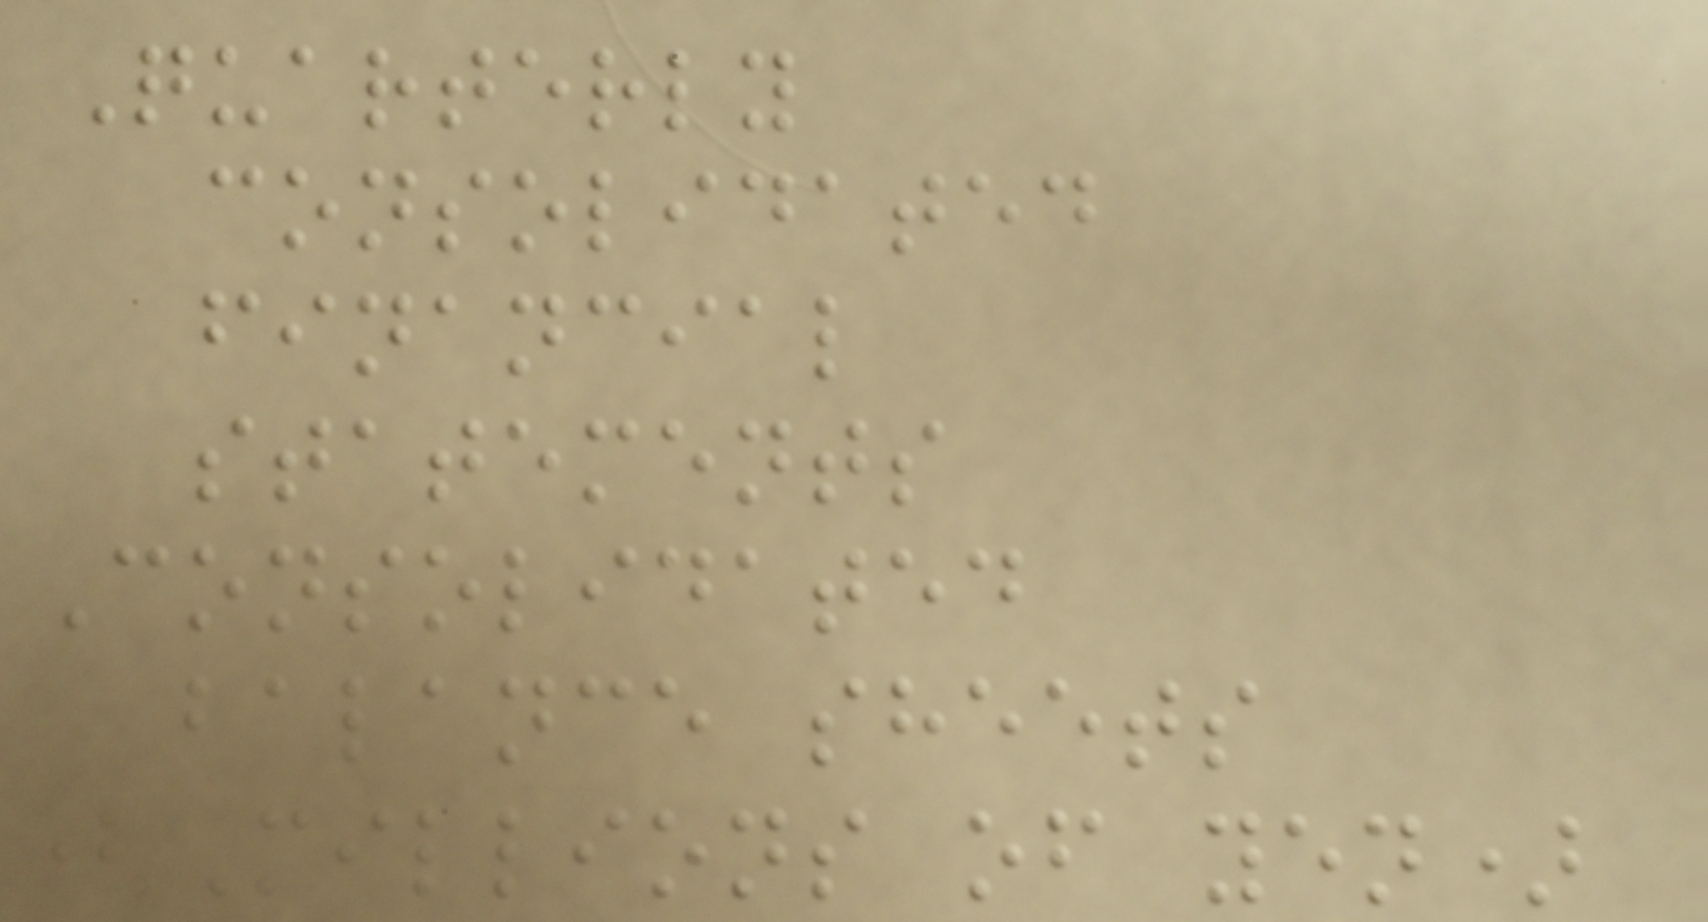Quarterly
consolidated
financial
statements
Consolidated
balance sheets
(Millions of yen)
